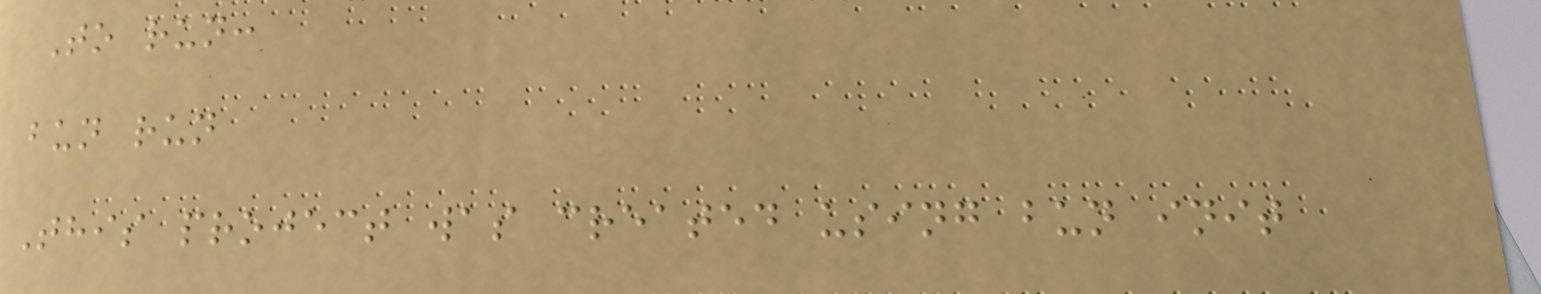To run:
bun run
This project was created using bun init
